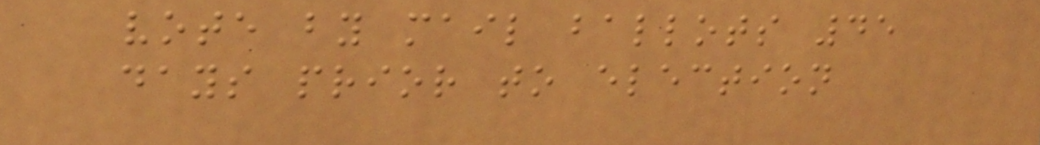vote by mail ballots 45
days prior to election
